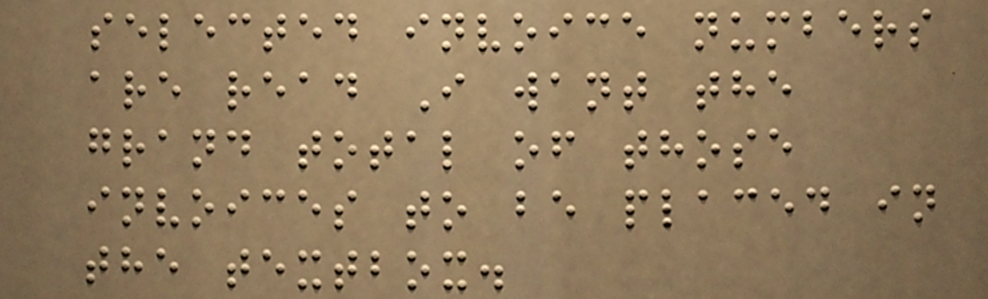selected invoice numbers
are read I want the
grand total of those
invoices to be placed in
the textbox.
